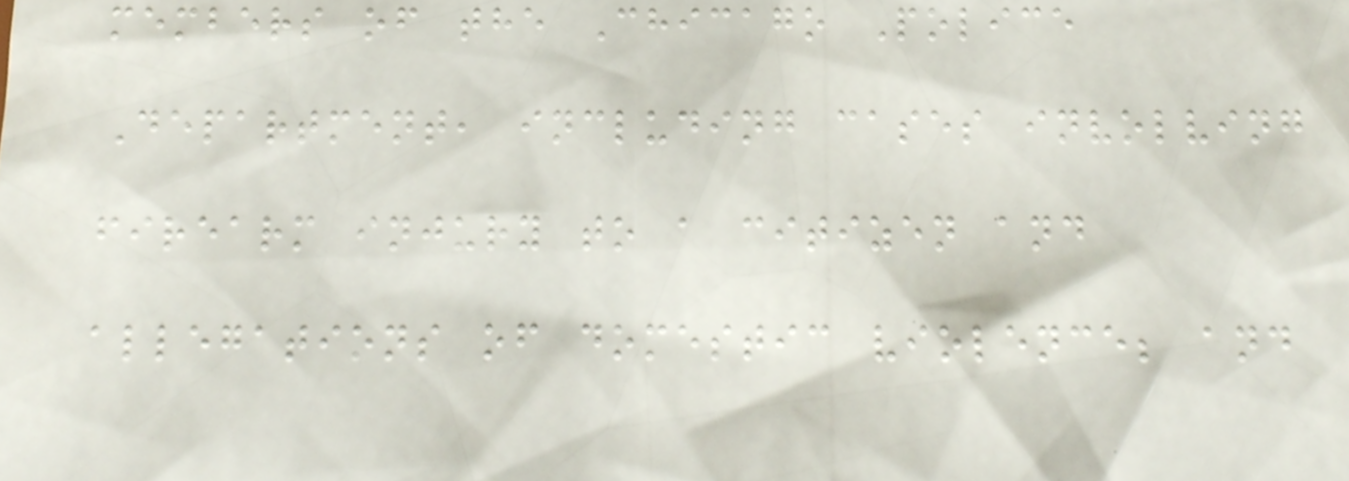members of the Chicago Police
Department, including cases involving
firearm injury to a citizen and
allegations of domestic violence; and
